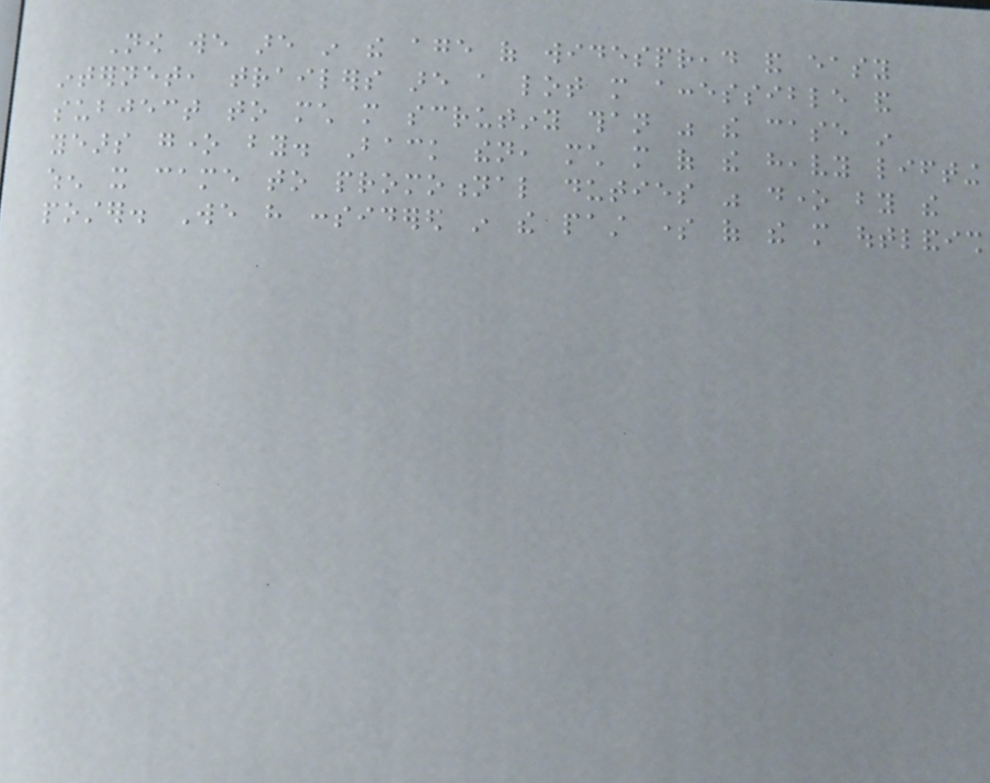Now we are in the age of widespread and easy
internet, trailers are a lot more accessible and
subject to much more scrutiny than was the case in
years gone by. Back then, much more of the heavy lifting
when it came to promotional duties was done by the
poster. We have considered in the past some of the more outlandish
